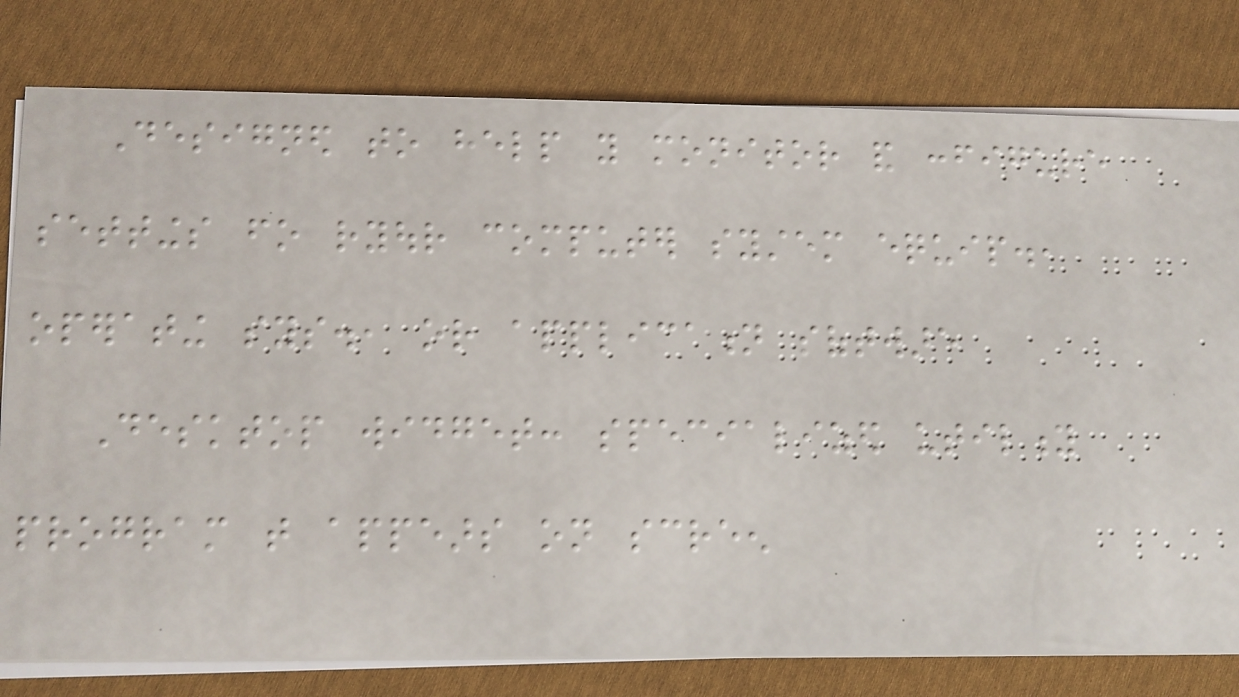Designed to help you monitor and configure
settings fo ryour computer system equip.,
operating sys., or application software
Desktop widget: specialized utility
program that appears on screen
